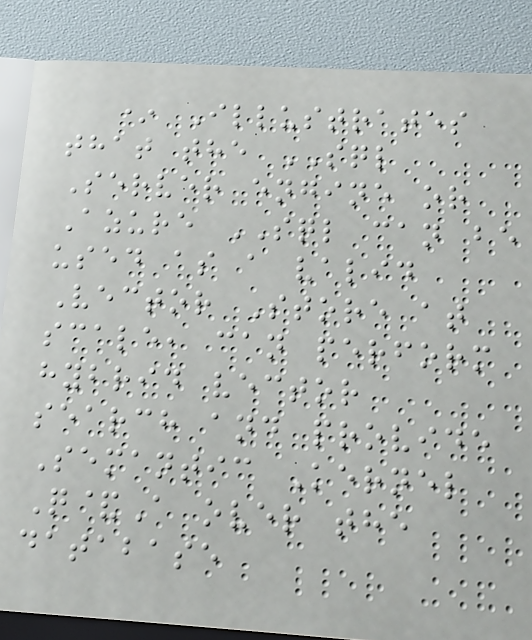* Illustrates
that the SQL
Server engine or
Azure SQL can be
used as a valid
Vector Store at
scale, can perform
hybrid vector
search and provide
Semantic Kernel
Q&A over the
database
